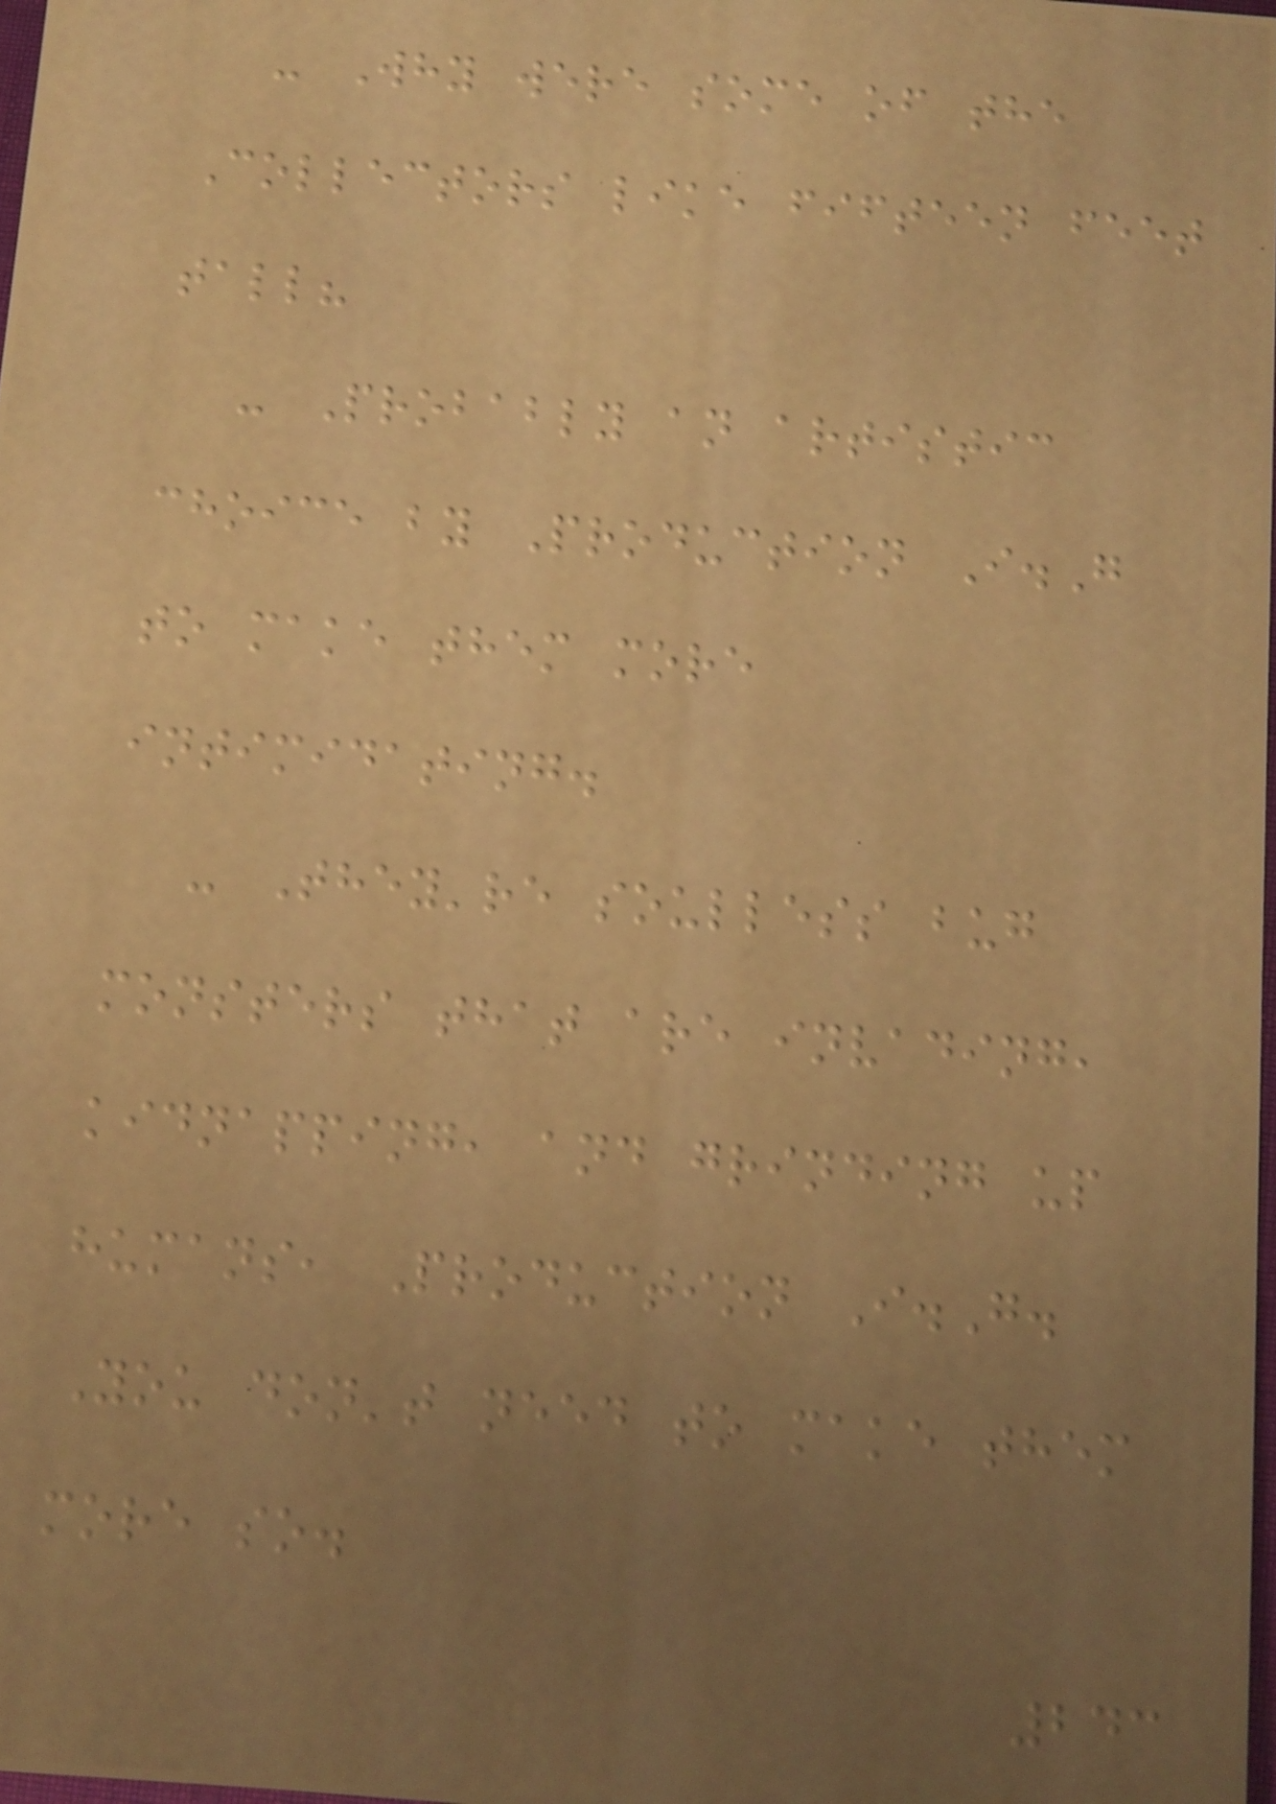- Why were some of the
Collectors like fifteen feet
tall?
- Probably an artistic
choice by Production I.G
to make them more
intimidating.
- They're soulless bug
monsters that are invading,
kidnapping, and grinding up
humans, Production I.G.
You don't need to make them
more so.
243
